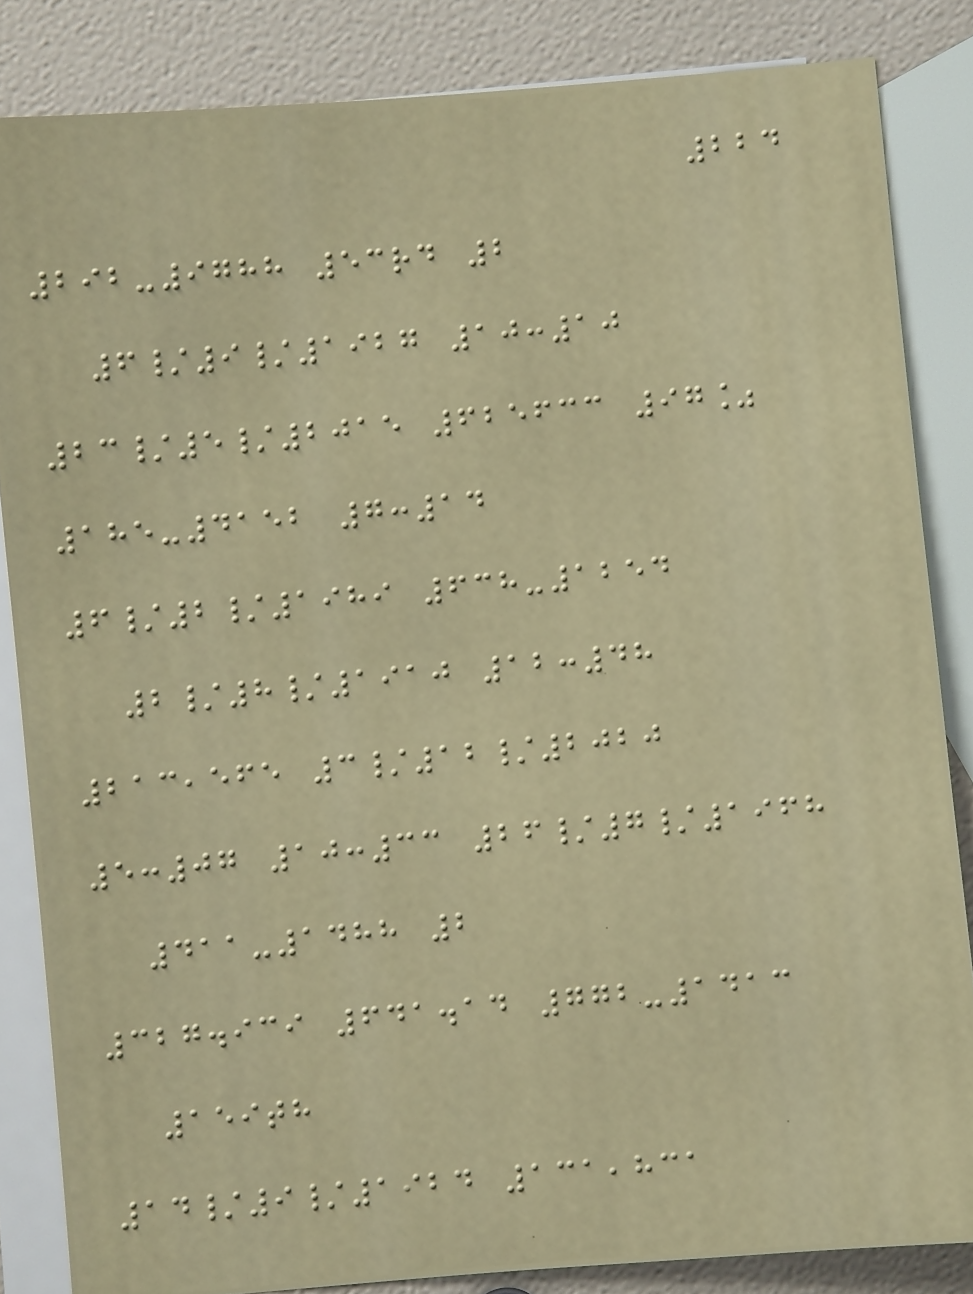224
292-9788 53rd 2
6/9/1927 10:10
23/5/2015 625633 97%
185-4152 7:14
6/2/1989 638-1254
2/8/1910 12:48
213,565 3/12/2020
5:07 10:33 26/7/1968
411-1488 2
327.939 641.14 772-1413
159th
14/9/1924 131,831
